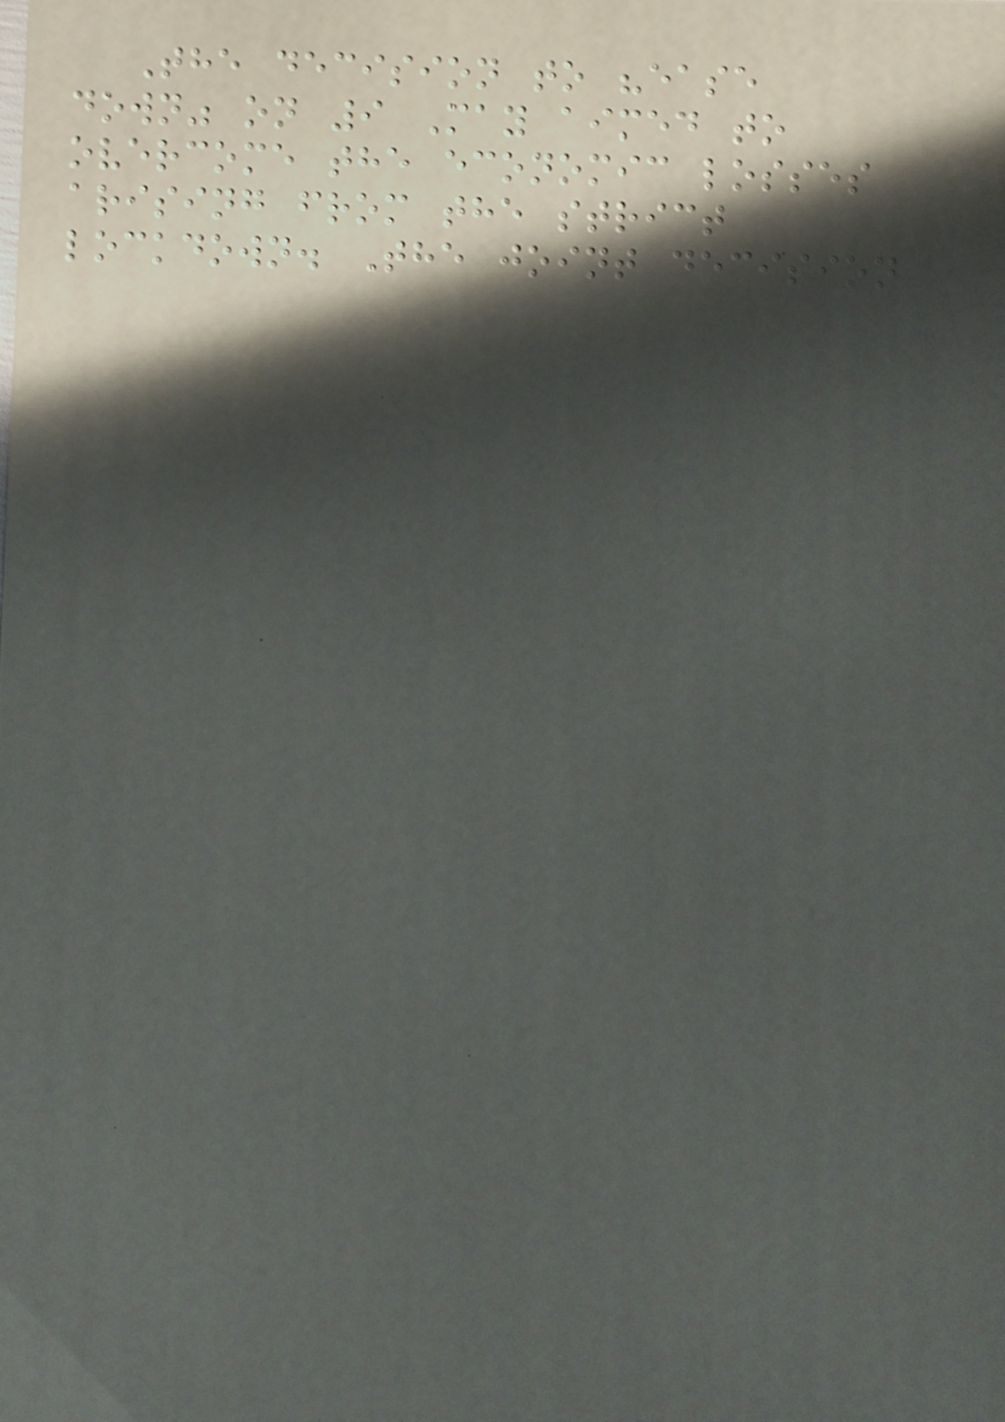The decision to "ease
down" on 9 May aimed to
overcome the economic losses
arising from the strict
lockdown. The joint decision
